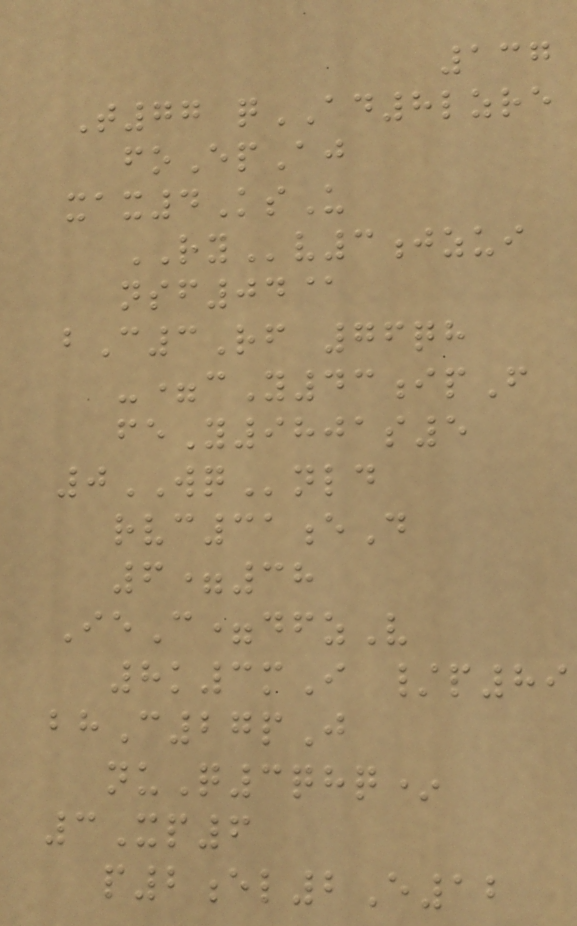137
T77 qAD8lzre
foEpAj
xax4KsU
RYv3jzui
nsf04@
bC3Rf 76qh
-=cY43ipF
feY9801s5
0WQnld
rvc31eD
6=38
IeC=dfzV
8k3mI /p89
bhC27pJ
nuQ3qhq*
3Xp6
p2el2E12
